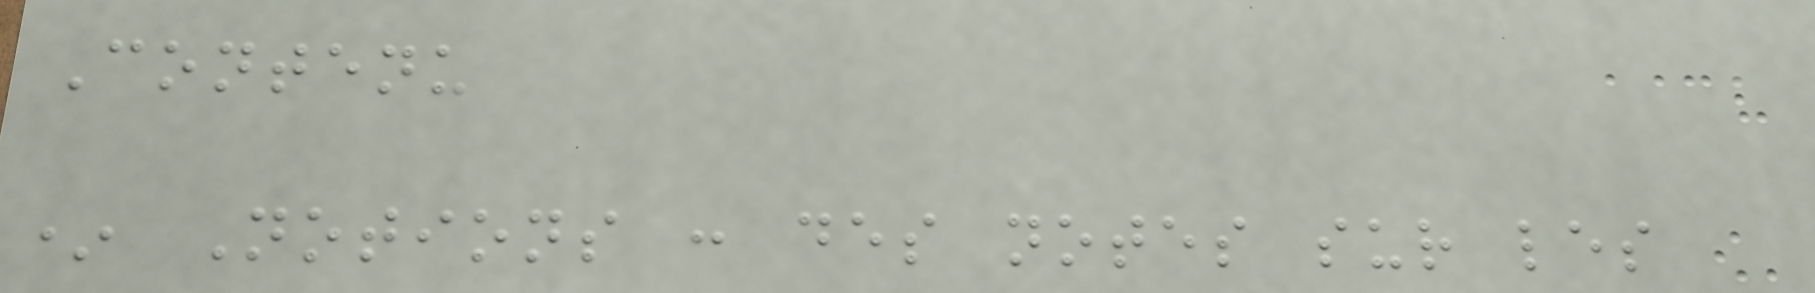Contenu
* Notions : des notes sur les
